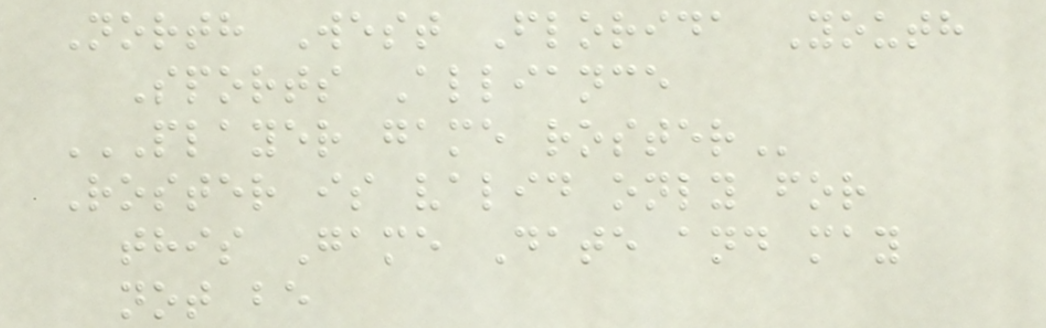North West Florida Youth
Sports Alliance
PLAYER GAME ROSTER
Roster is valid only for
this Game Date and may
not be
